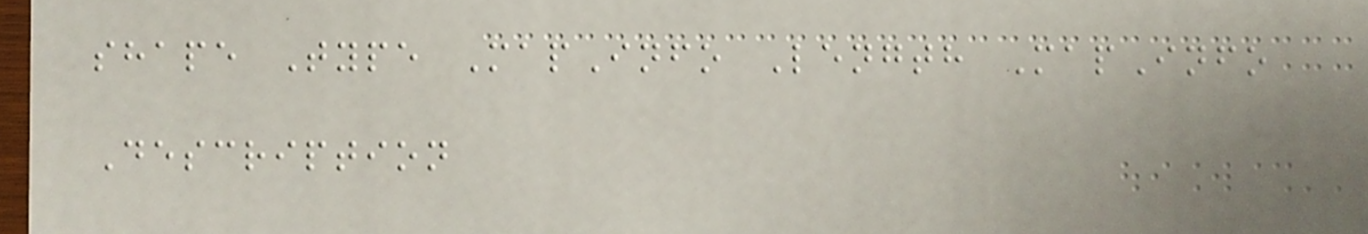shape Type MapInfo Length MapInfo
Description
